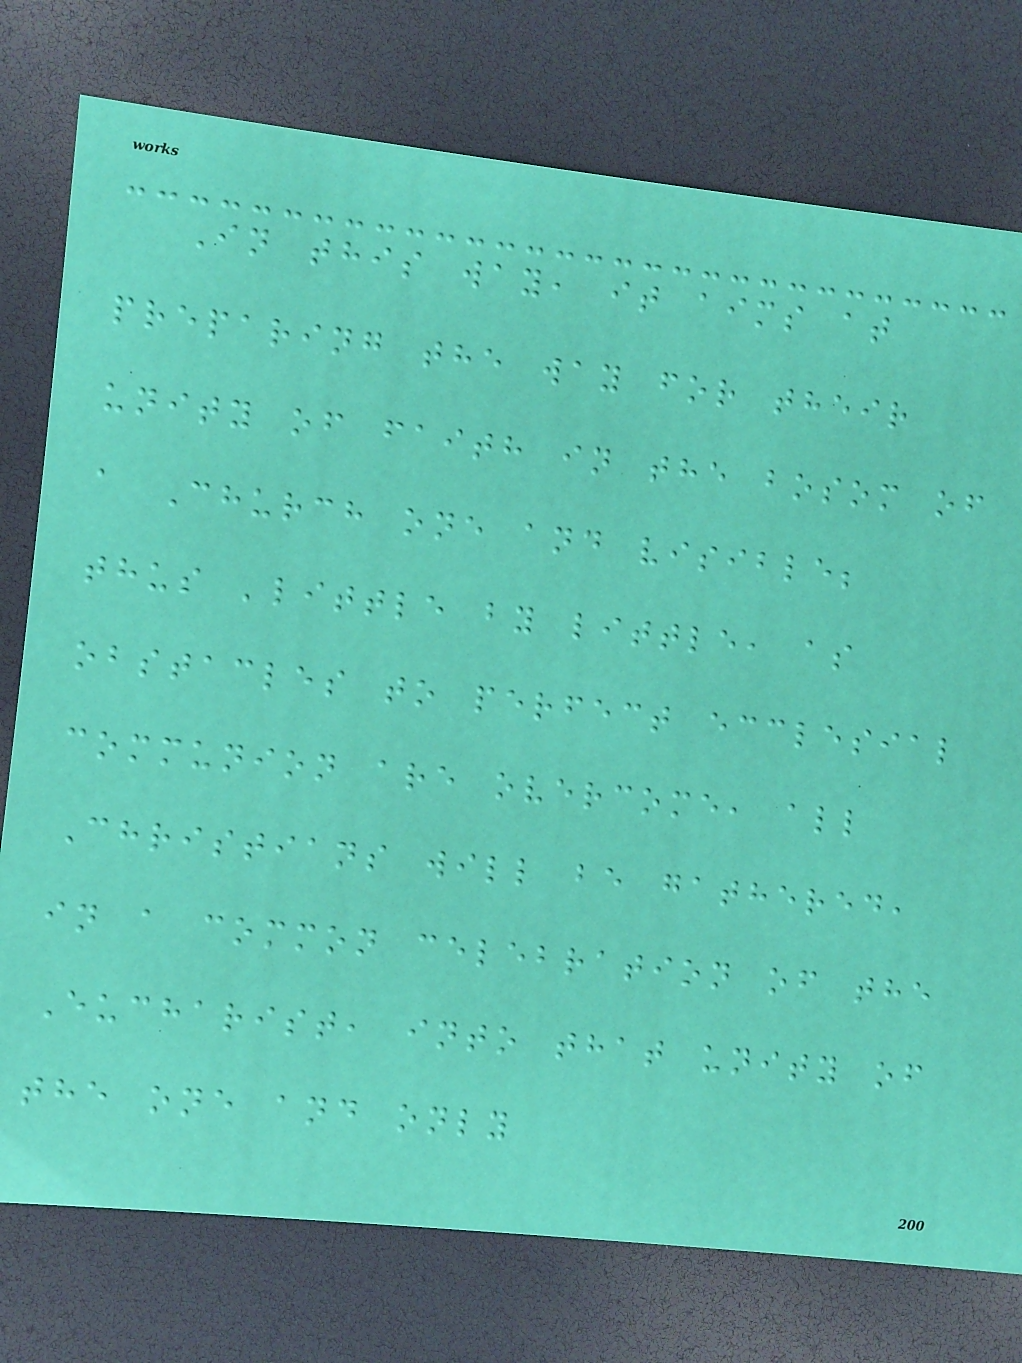In this way, it aims at
preparing the way for their
unity of faith in the bosom of
a Church one and visible;
thus 'little by little, as
obstacles to perfect ecclesial
communion are overcome, all
Christians will be gathered,
in a common celebration of the
Eucharist, into that unity of
the one and only
